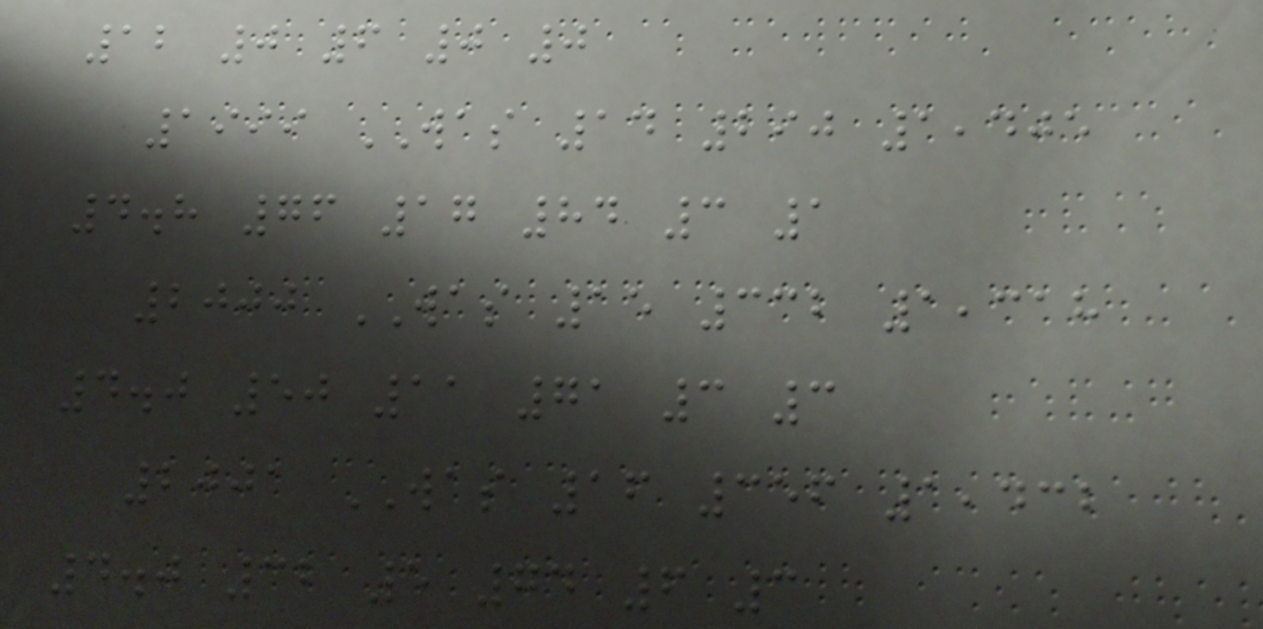12 0 6 0 0
1999 WAS 14 290 1,405
4.8 76 17 84 3 1
2000 WAS 15 332 1,318
4.0 50 11 71 3 3
2001 WAS 16 356 1,432
4.0 32 5 74 6 3
